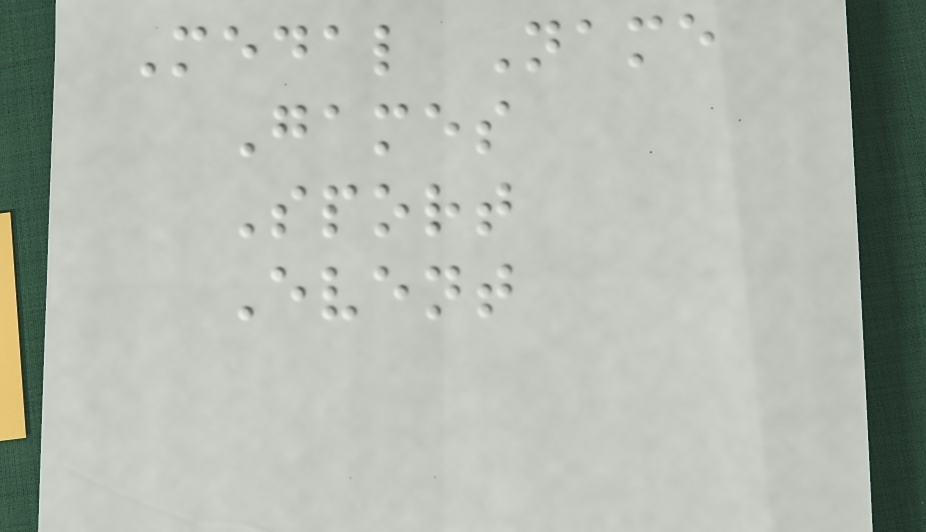Medal Name
Games
Sport
Event
